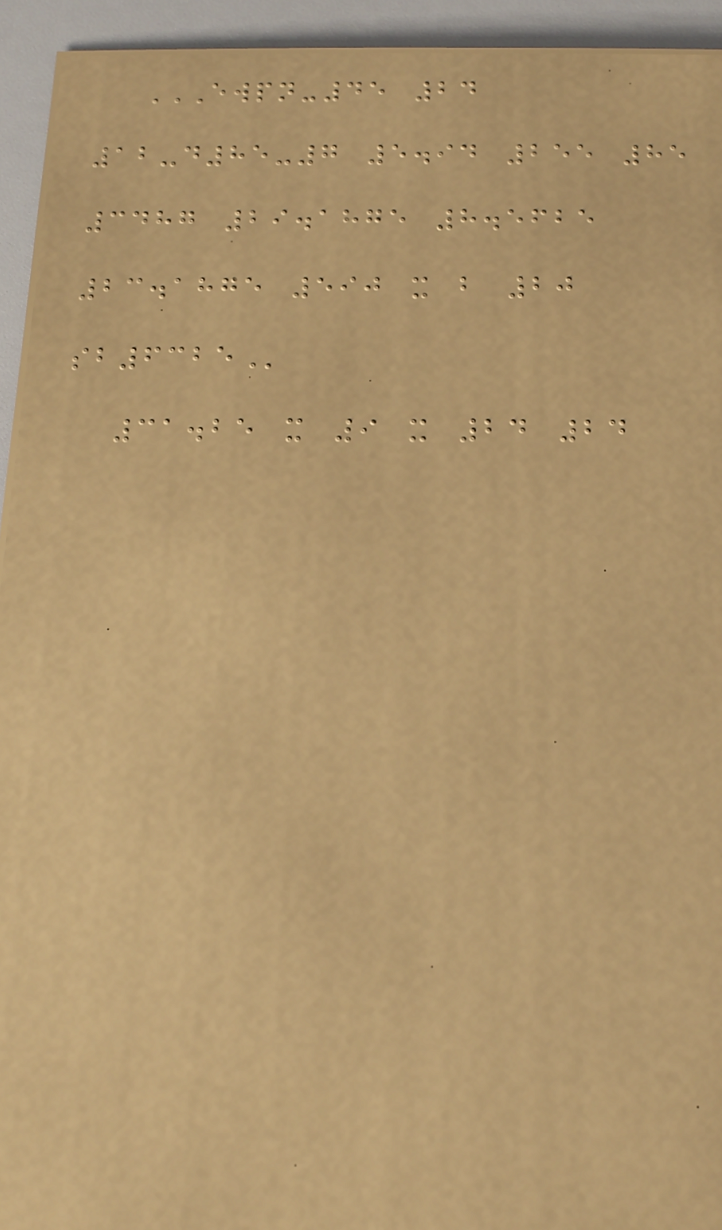EWPN-45 24
12-D85-7 5.94 255 85
3487 29.1875 8.5625
23.1875 590 X B 20
SB6325
31.25 x 9 x 24 24
